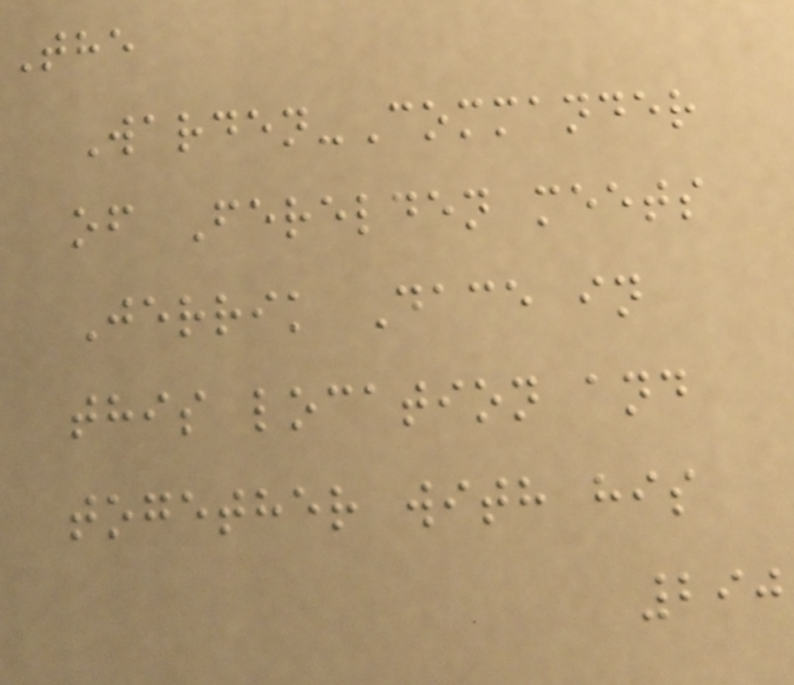The
Warden-Commander
of Ferelden meets
Jerrik Dace in
this location and
together with his
290
